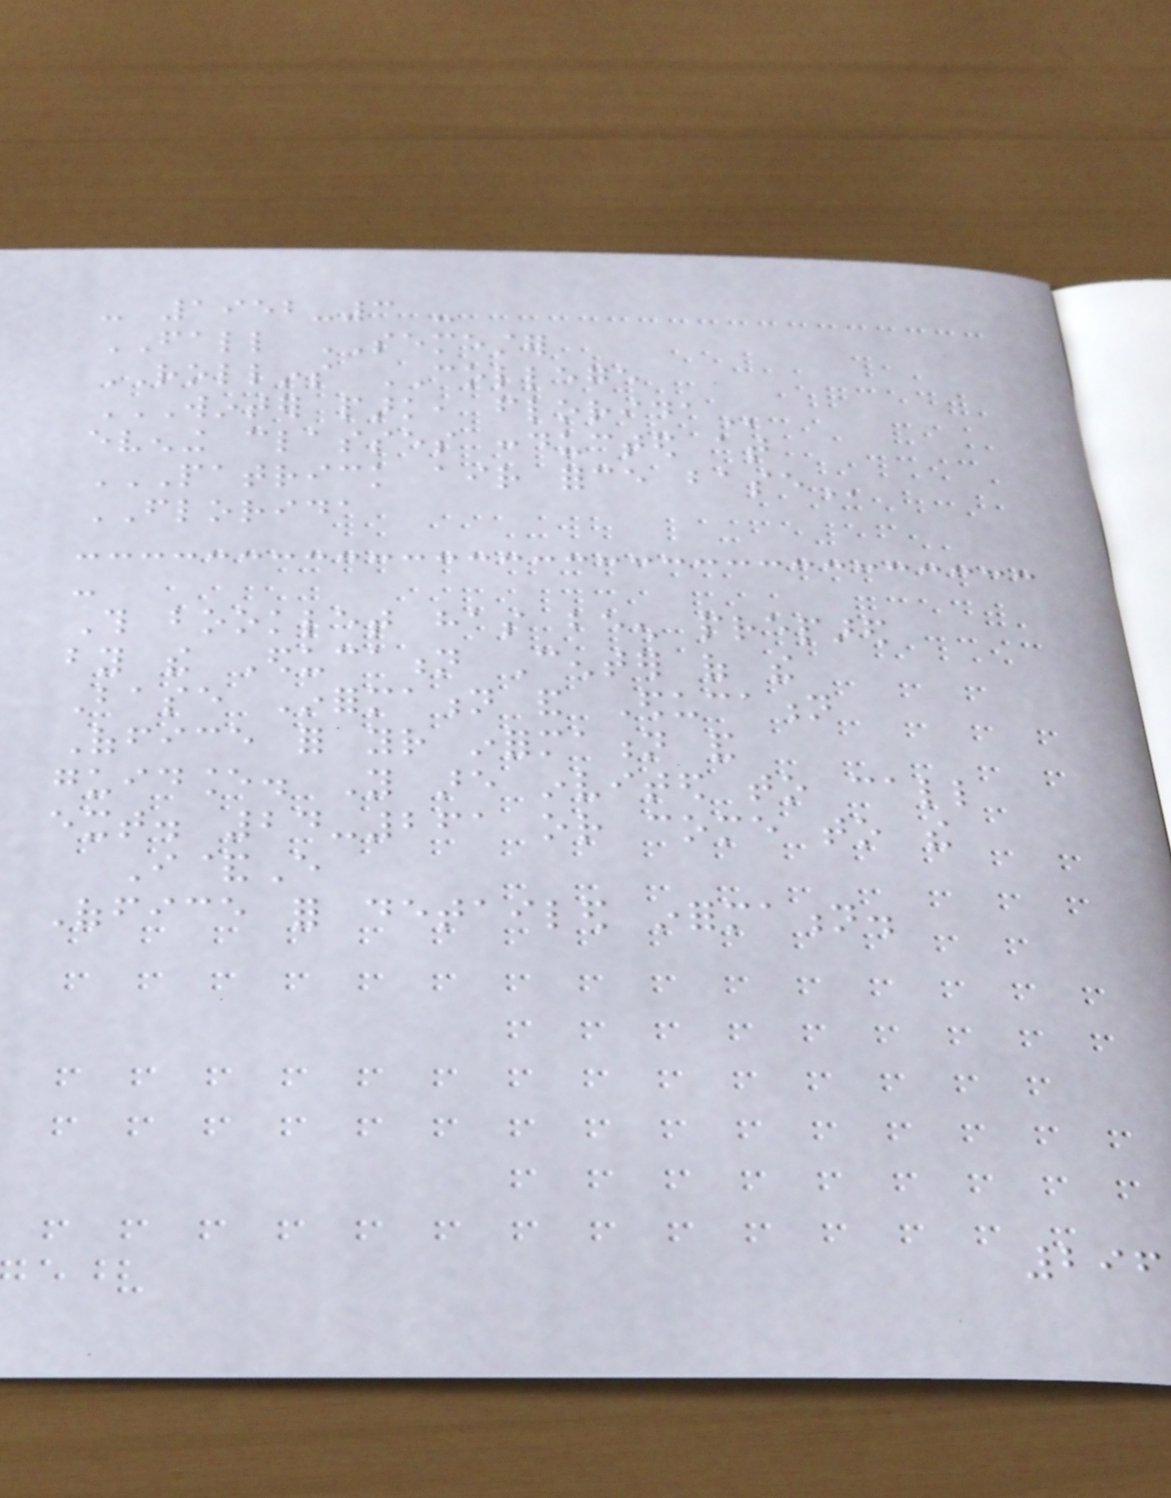- 1952-3 -
FALL SEMESTER
ROLLINS COLLEGE
WINTER PARK, FLORIDA
evening classes conducted at
PATRICK AIR FORCE BASE
FLORIDA
-
This booklet has been prepared
by the Education Center of the
Base Information and Education
Office for your information and
guidance. You are invited to call
ext. 24-261 or come to the
I&E
Office for detailed information.
296
